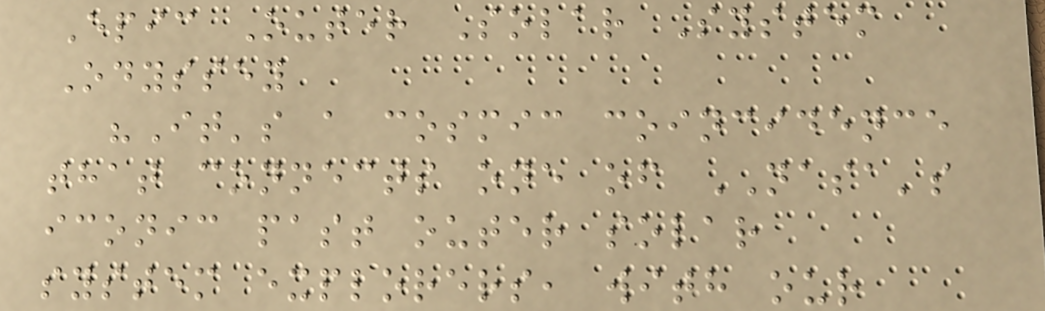Epic Outer Solar System
Odyssey
"It's a cosmic coincidence
that connects one of NASA's
iconic past outer solar
system explorers, with our
